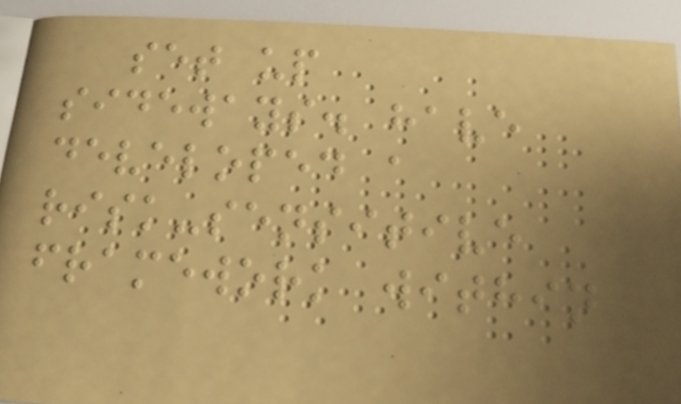set up
sideways. have
developed a
risk-sensitive
framework within
